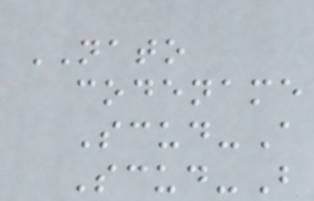NATO
codename
Scud-A
Scud-B
